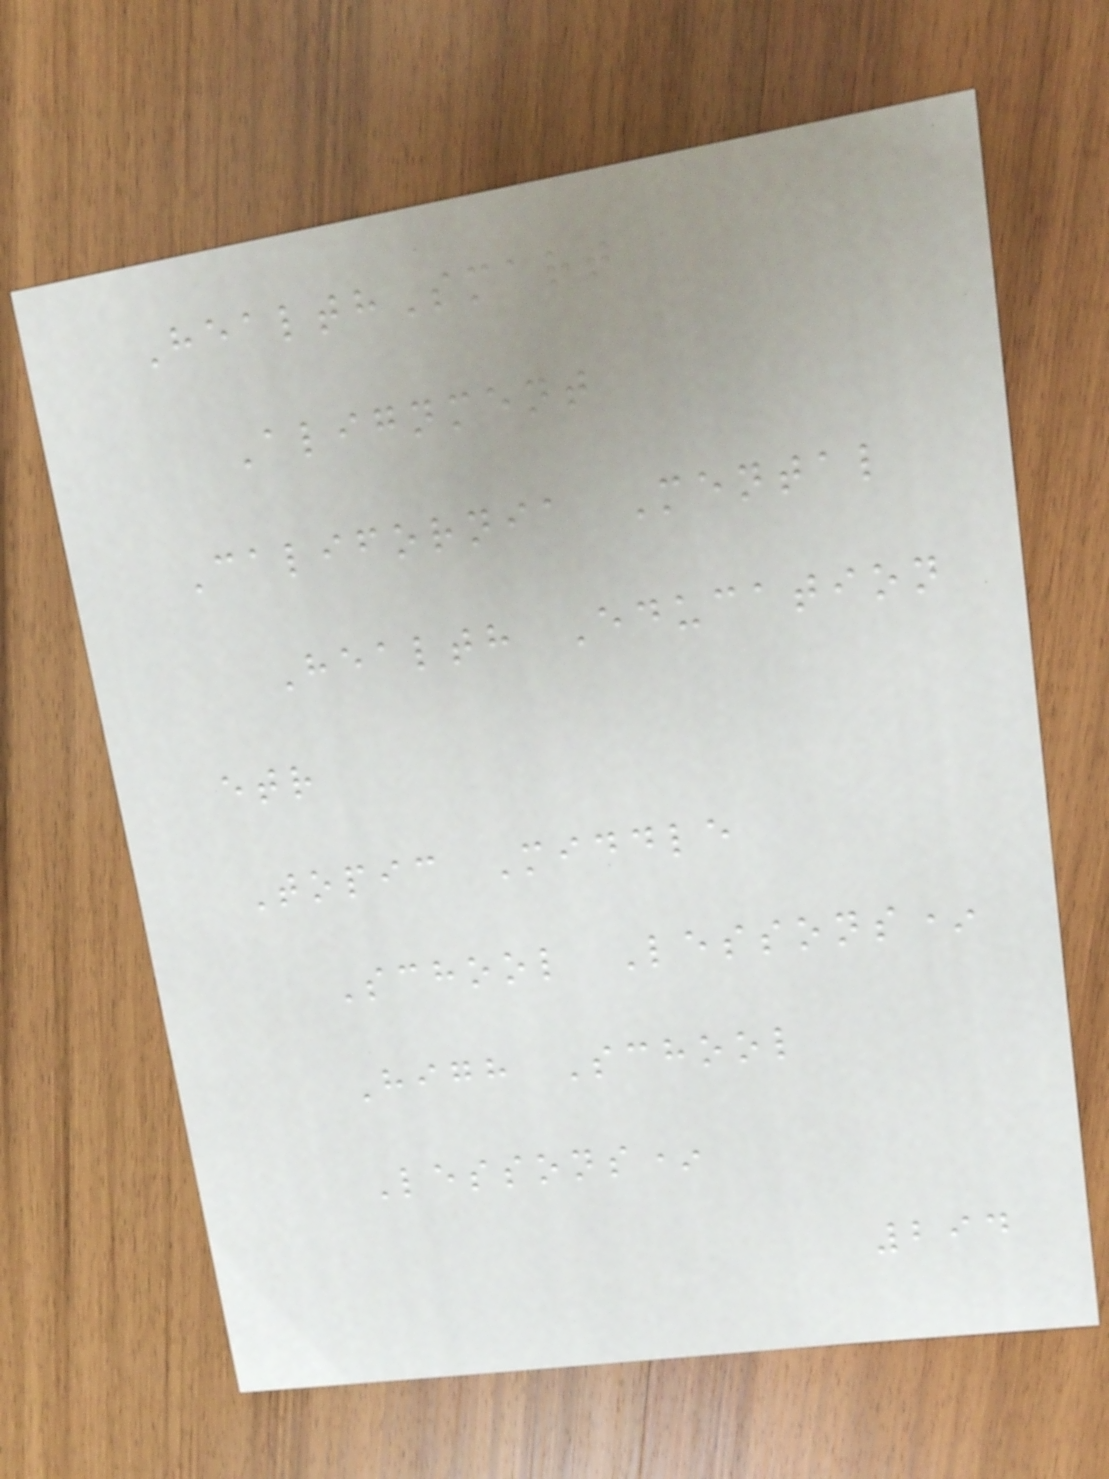HealthSmart
Alignment
California Mental
Health Education
etr
Topic Middle
School Lessons*
High School
Lessons*
294
